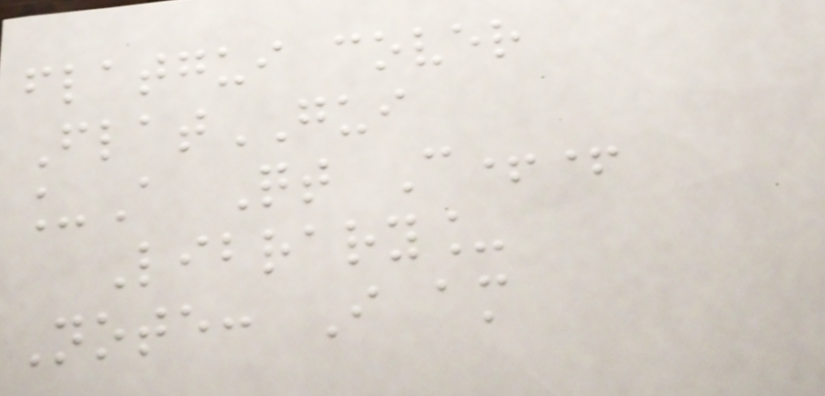flatgui cover
FlatGUI
_A Qt C++
Library_
Note: I am
